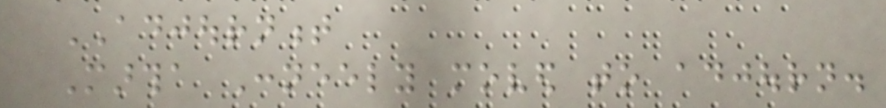ADJOURNMENT
Martha Conneely moved to adjourn.
